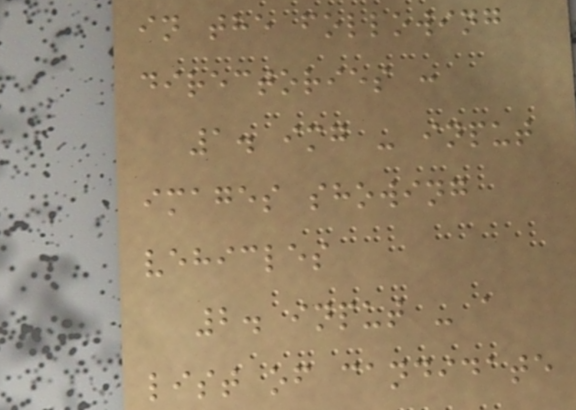in the following
directories :
1. img - input
images showing
vehicles
2. input - a
list of candidate
